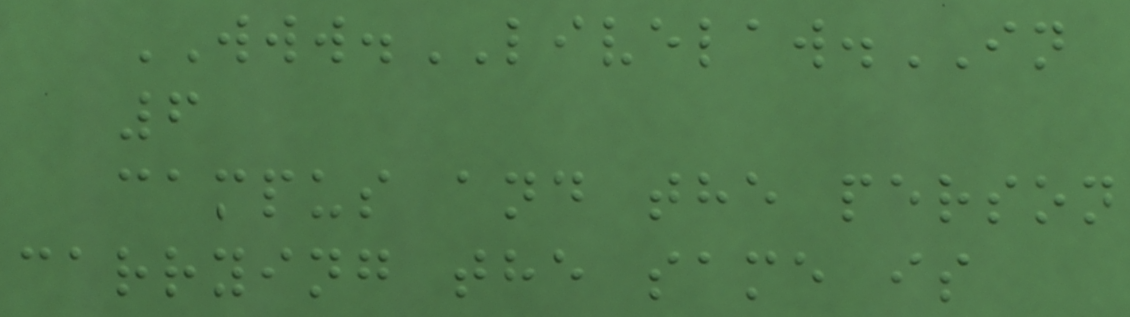WWW.LIVELAW.IN
6
campus and the person
carrying the same is
